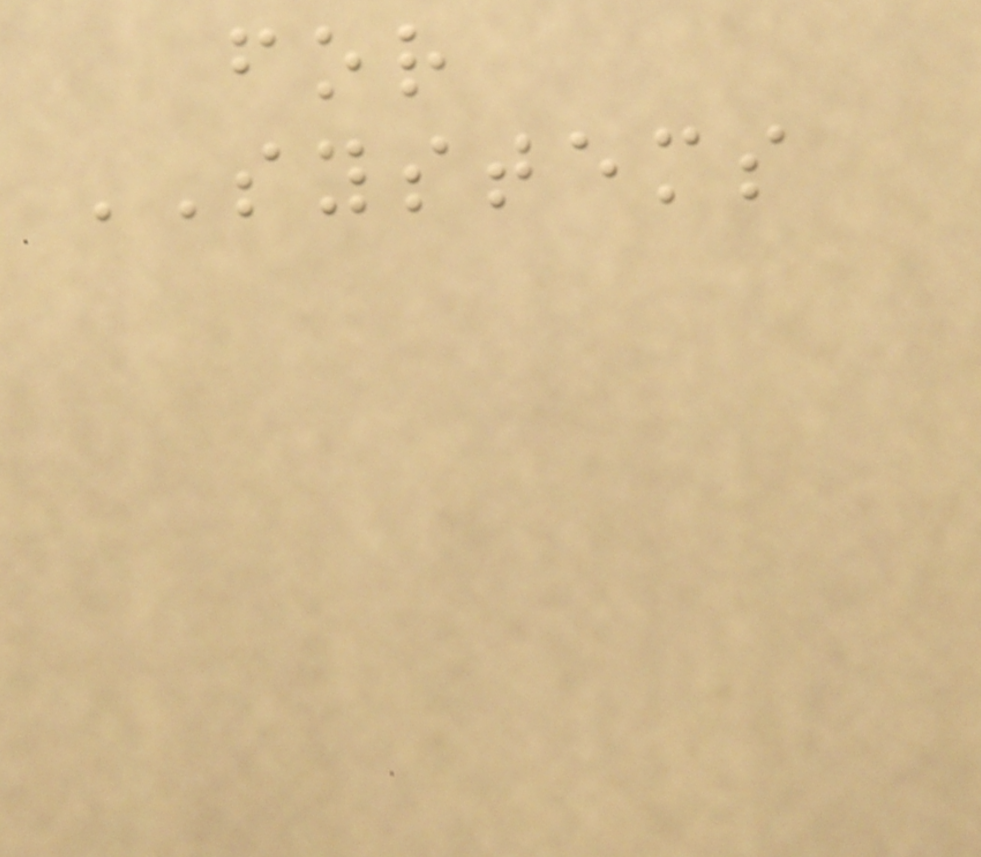for
SYSTEMS
